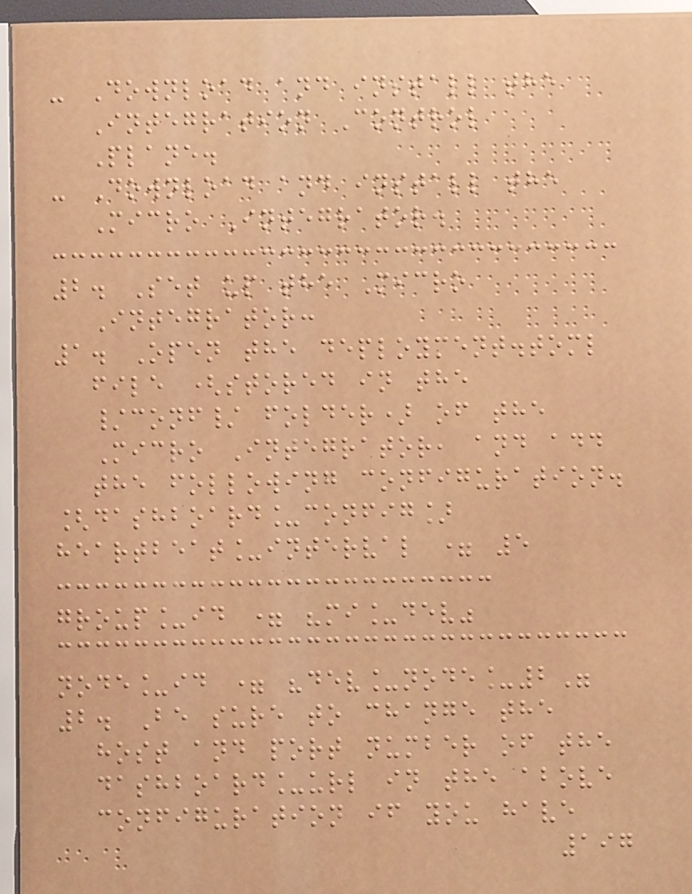- Download and install the
Integration Control
Plane.
- Download and install the
Micro Integrator.
2. Set up the Micro
Integrator:
1. Open the deployment.toml
file (stored in the
/conf/ folder) of the
Micro Integrator, and add
the following configuration.
[dashboard_config]
heartbeat_interval = 5
group_id = "mi_dev"
node_id = "dev_node_2"
2. Be sure to change the
host and port number of the
dashboard_url in the above
configuration if you have
197
